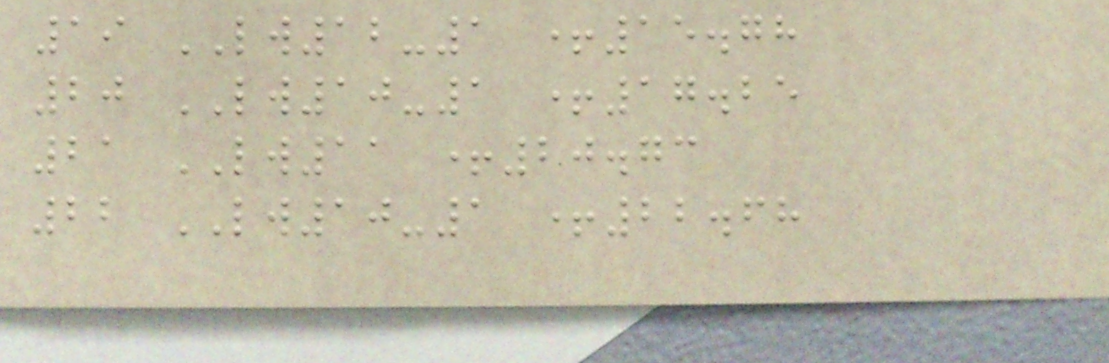19 LW12-1 +15.78
20 LW10-1 +17.25
21 LW11 +20.73
22 LW10-1 +22.68
